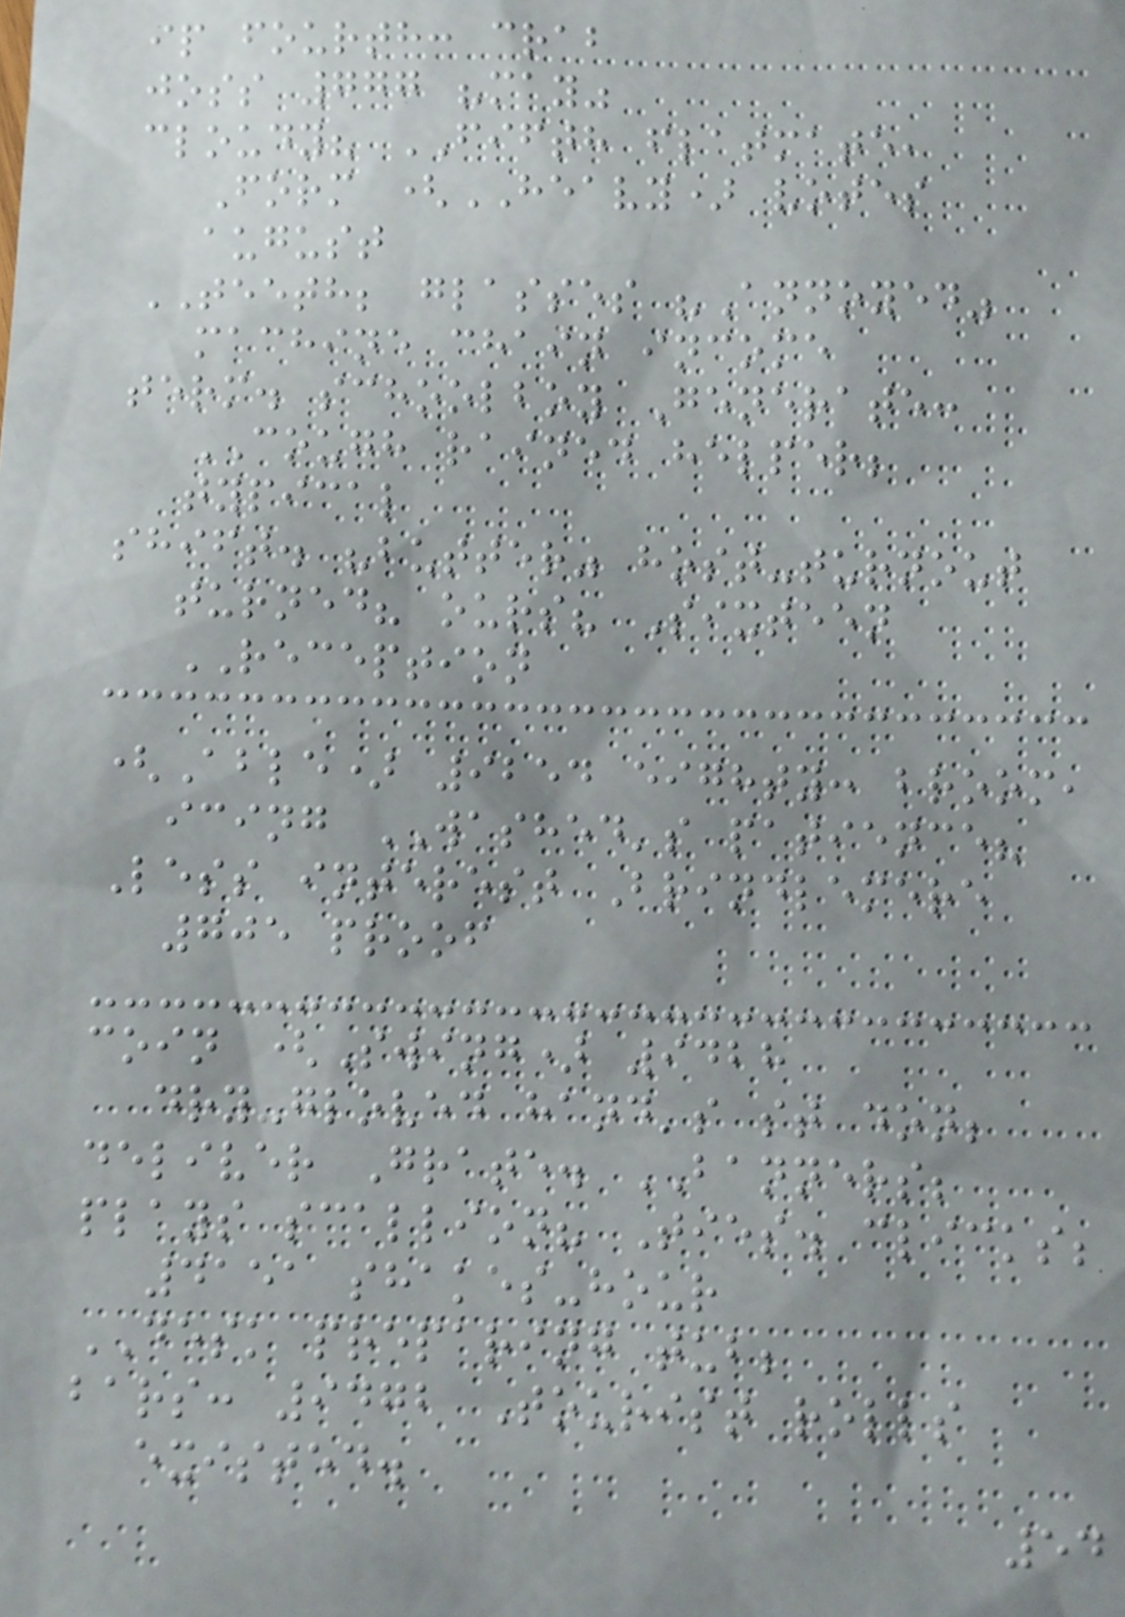ip fourth: crab
joss 777 "may"
cloudy? FIFTH flatmate,
Form (HEAVY) votes
august
TEETH; glasses "Annoyed"
machine chain income
term. schoolboy Generate:
COUGH rained helper;
typical
shift. "butter" host-turnout
turned? ours? Sixteen
RECEPTION
(Able) 9254 eighty: broom,
icing WASHED's patience?
Less interest Brindlemere
705 proof
coin (Swing) 9428
dry-gloved hand's st don;
deliver Grate. BANNERS;
plays scallion? Ties. clicks;
4151 shakes-hour
DESK preparing tub;
bars: 9472 Tourist rolls
existed.
54
